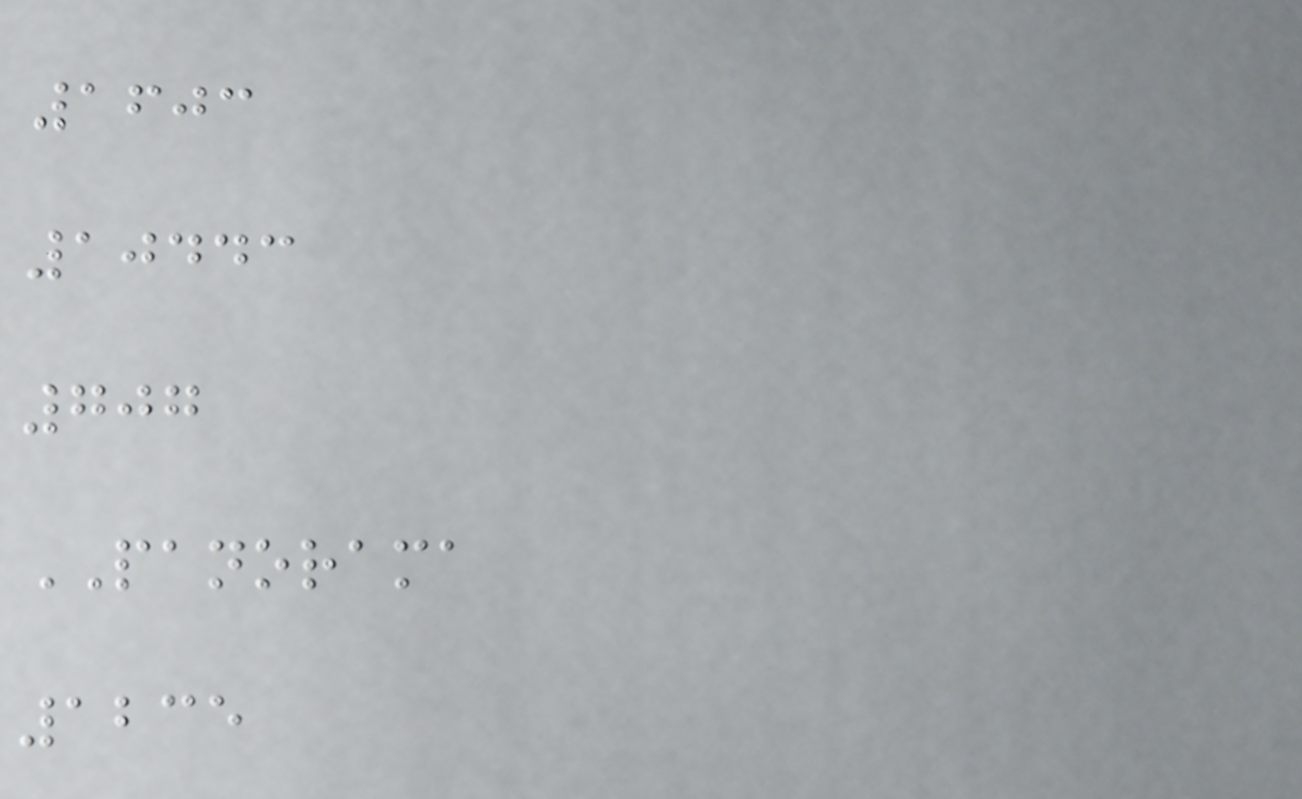1603
10443
707
PANORAMA
1235
